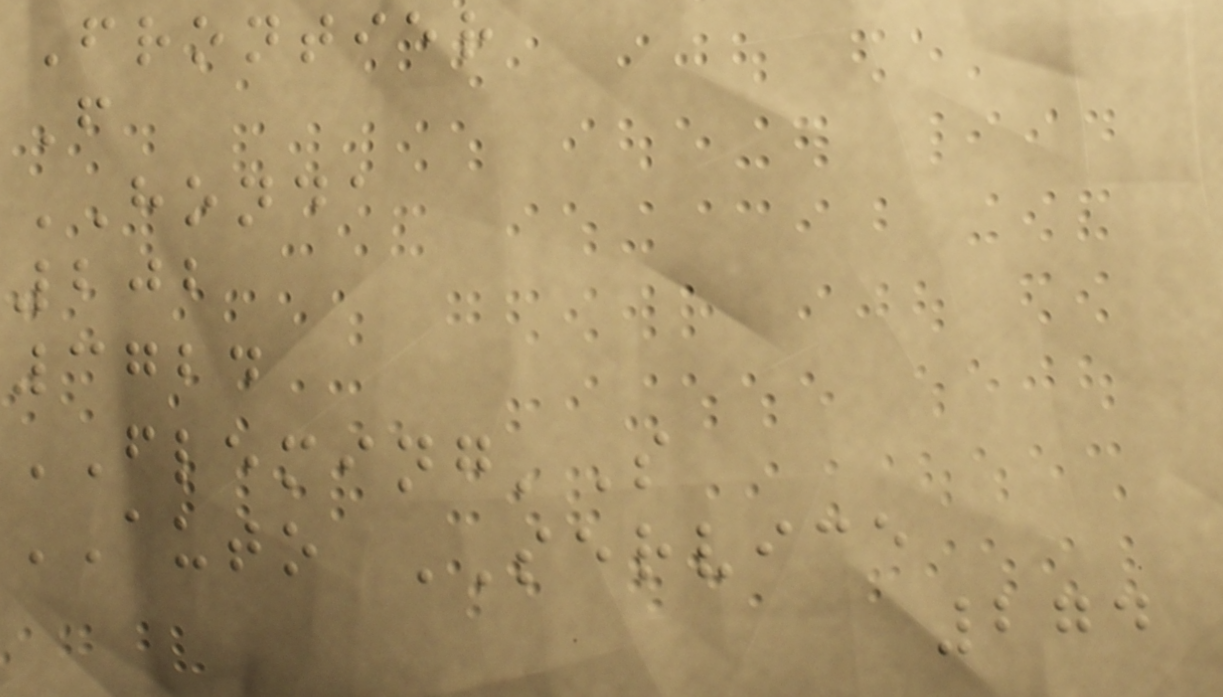Frontier
F
HONDA
202
3724
FLEMING'S
AUTO SERVICE
274
